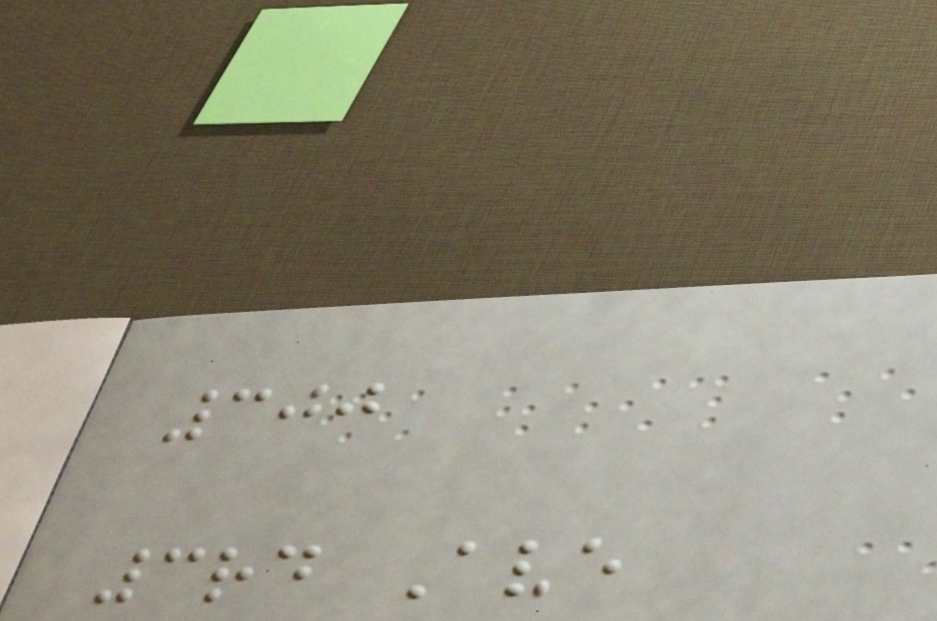300
3rd Ave
